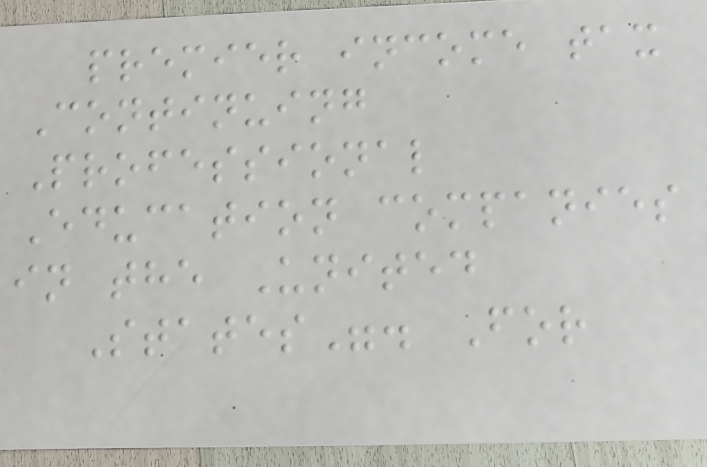premier income tax
Continuing
Professional
Education companies
in the United
States". For
